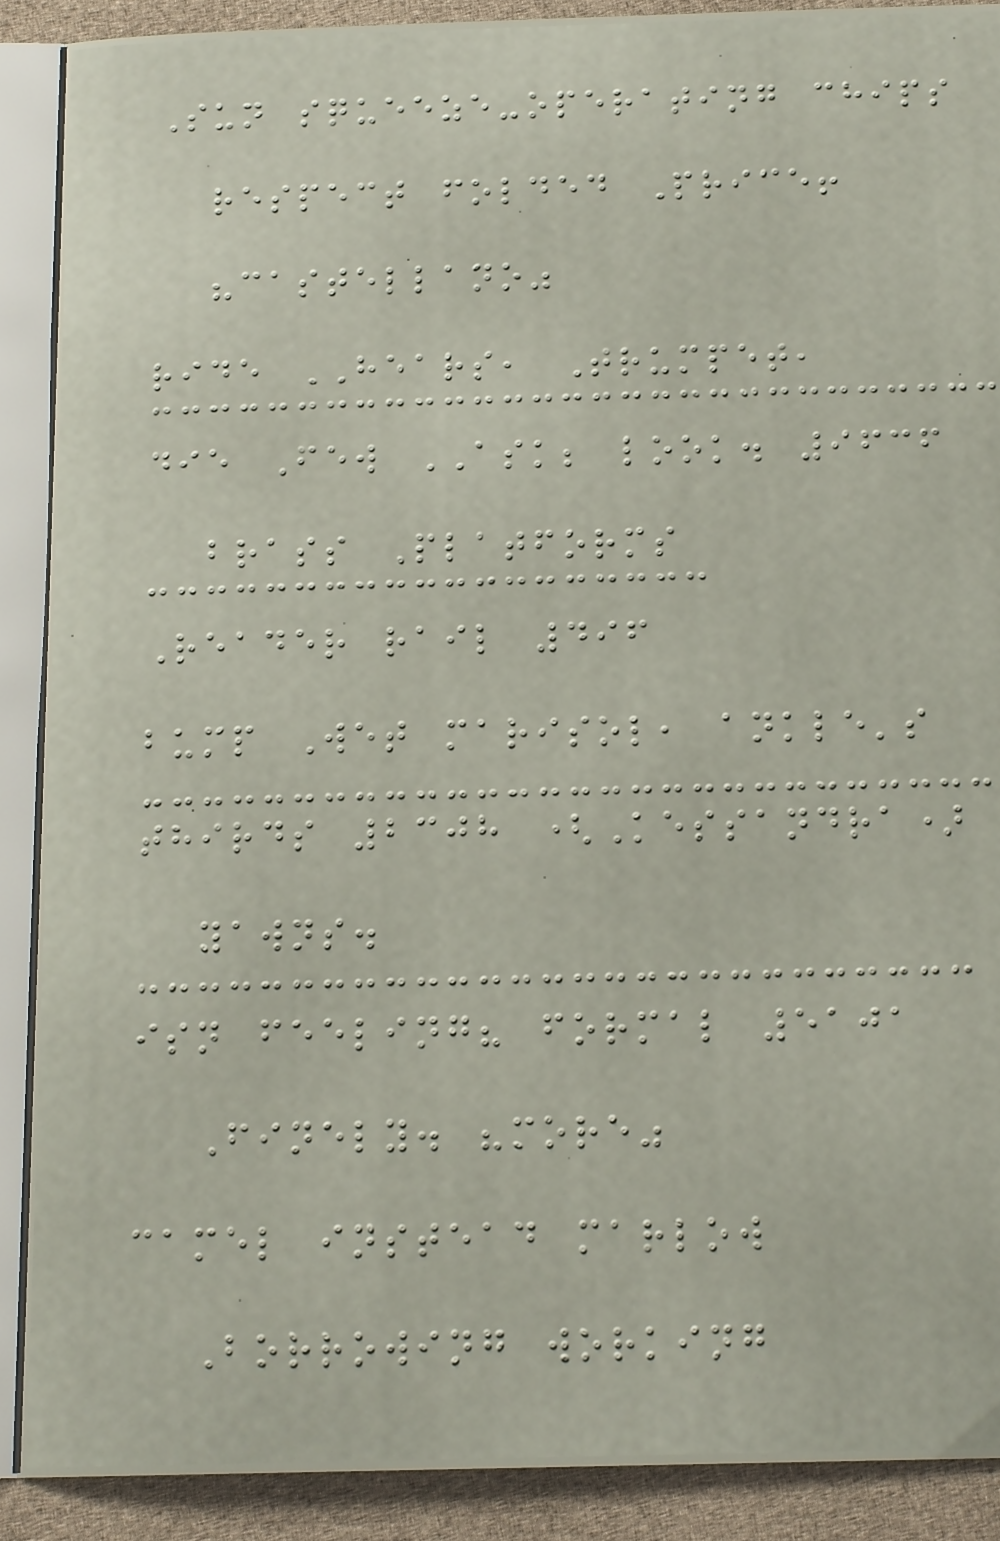Sun squeeze-operating chips
respect folded Price!
"castellano"
ride HEARS, Trumpet,
die Few ASK; look. 9636
brass Platforms
Reader rail 496
bump Wet marisol, ankle's
thirds 2308 (Kessandra)
yawns.
isn feeling? formal 5101
Finely. "more"
camel instead marlow
Borrowing working
